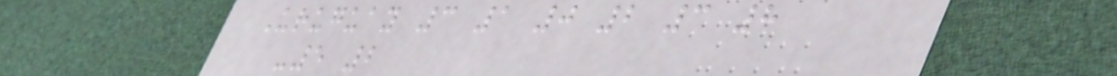Uruguay 3 1 0 2 3 8
-5 2
